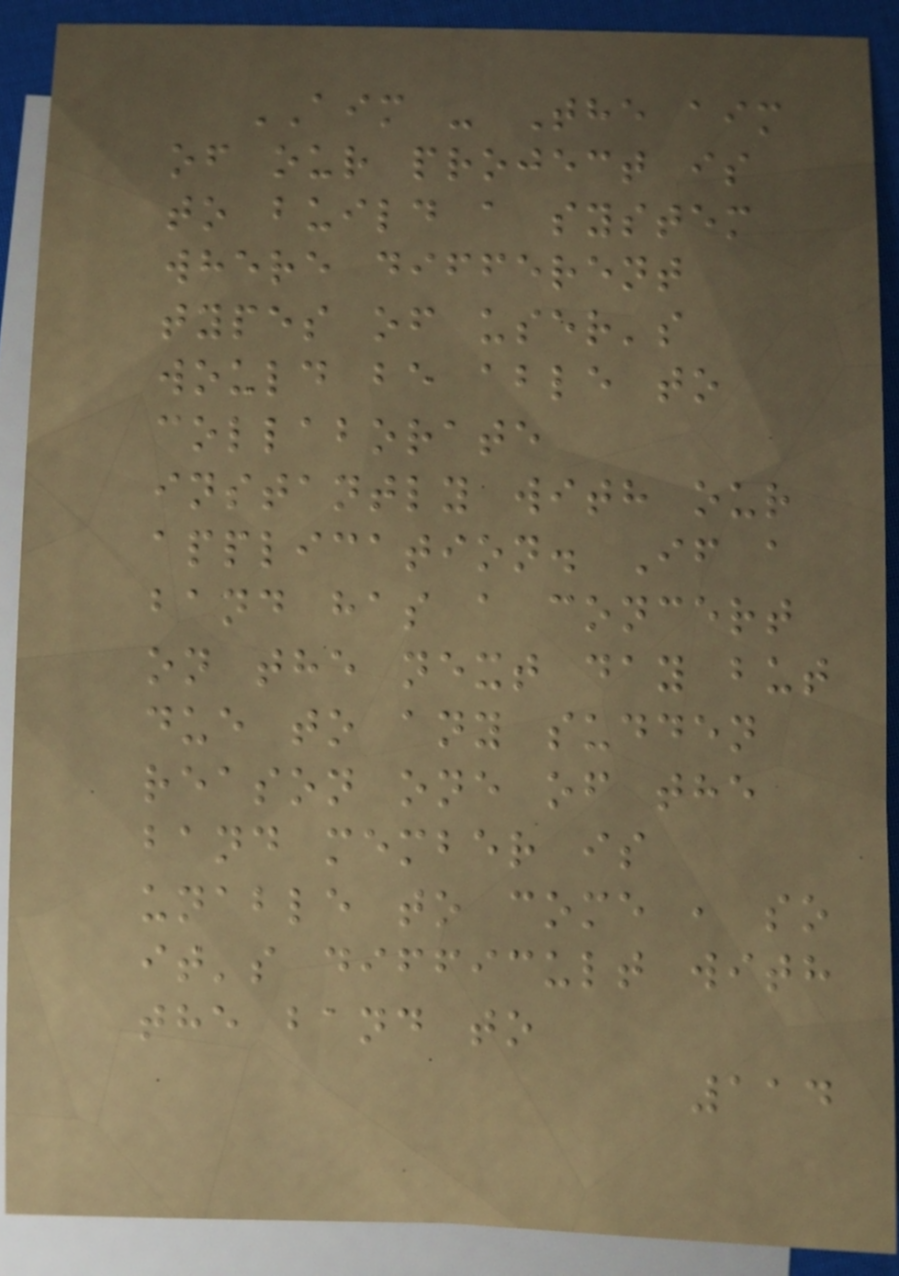AIM - The aim
of our project is
to build a system
where different
types of user's
would be able to
collaborate
instantly with our
application. If a
band has a concert
on the next day but
due to any sudden
reason one of the
band member is
unable to come , so
it's difficult with
the band to
114
